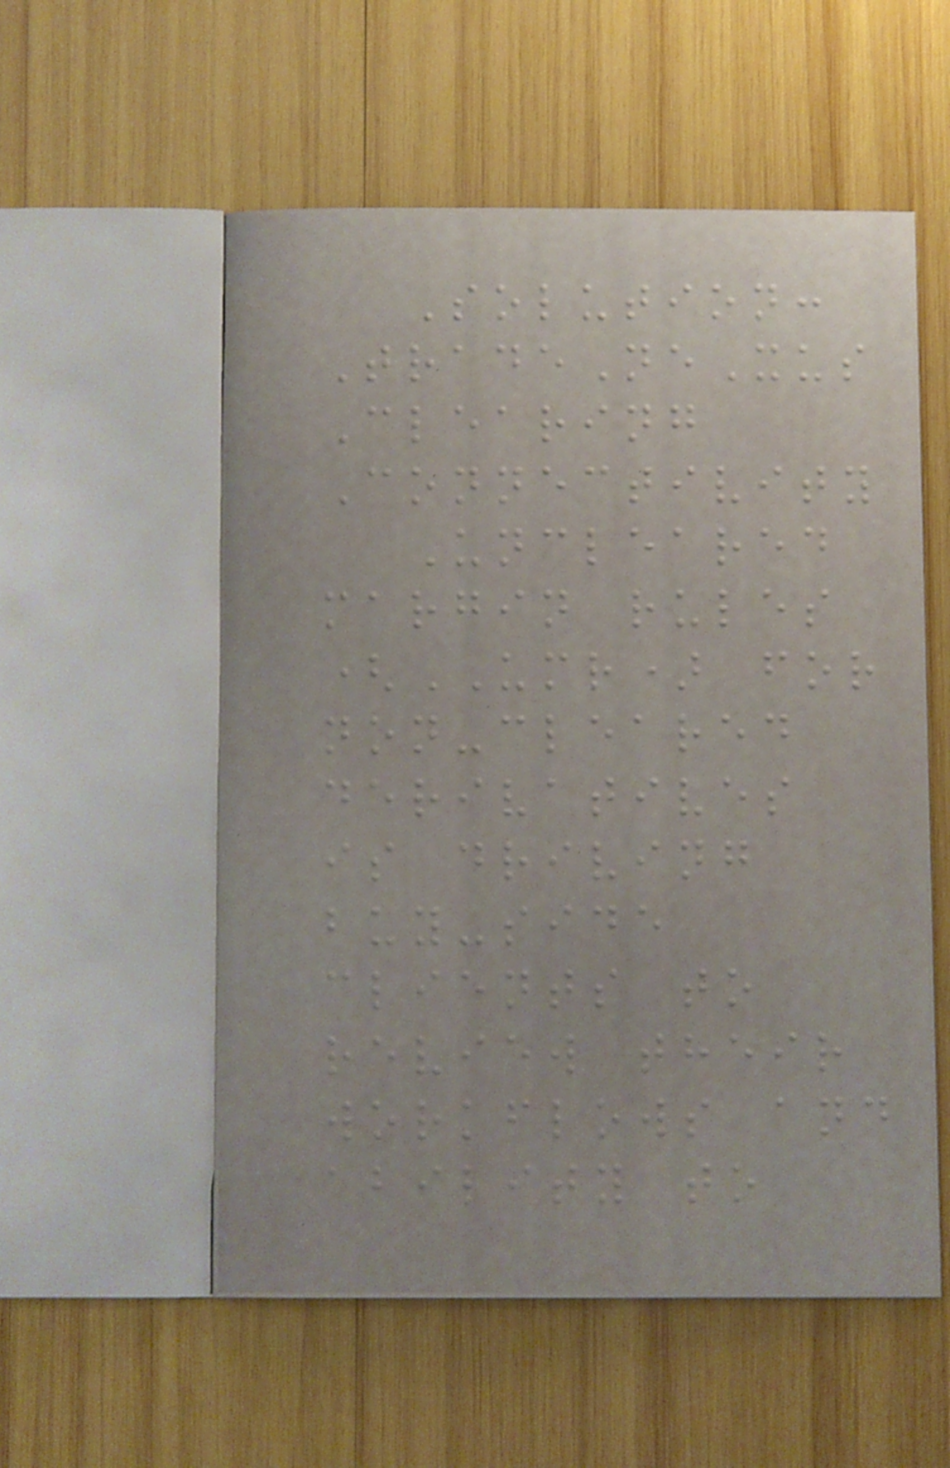Solution:
TradeNeXus
Clearing
Connectivity
Uncleared
margin rules
(UMR) for
non-cleared
derivatives
is driving
buy-side
clients to
review their
workflows and
ability to
